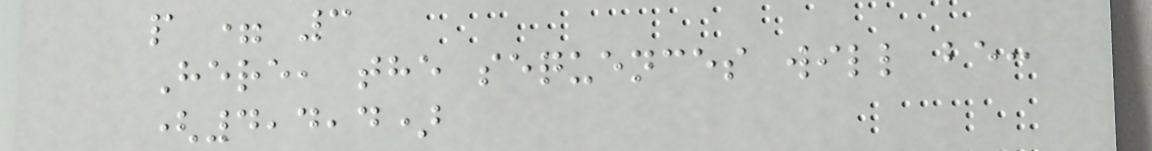p = 3
Here, the sequences will be:
(4,4,4)
